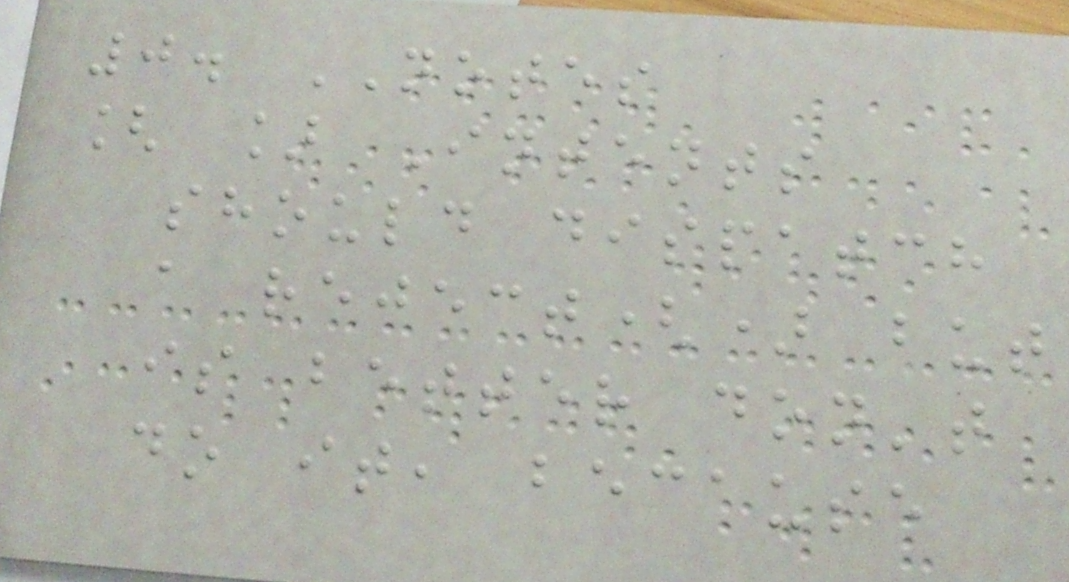0. NOTES
[ ] Intents
should dispatch
a reject() but
is better don't
do it, because
